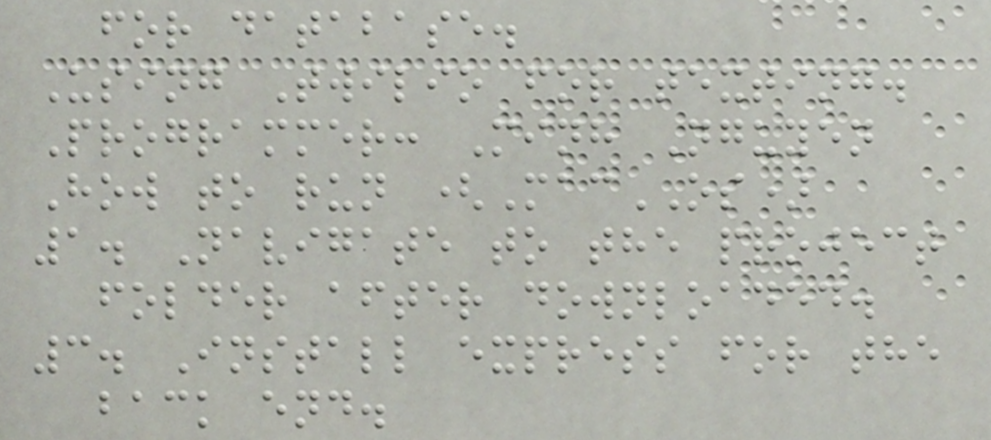for database.
Using Twilio for texting.
Programmer: Minh Nguyen
How to run (MacOS)
1. Navigate to the project
folder after downloaded.
3. Install express for the
back end.
